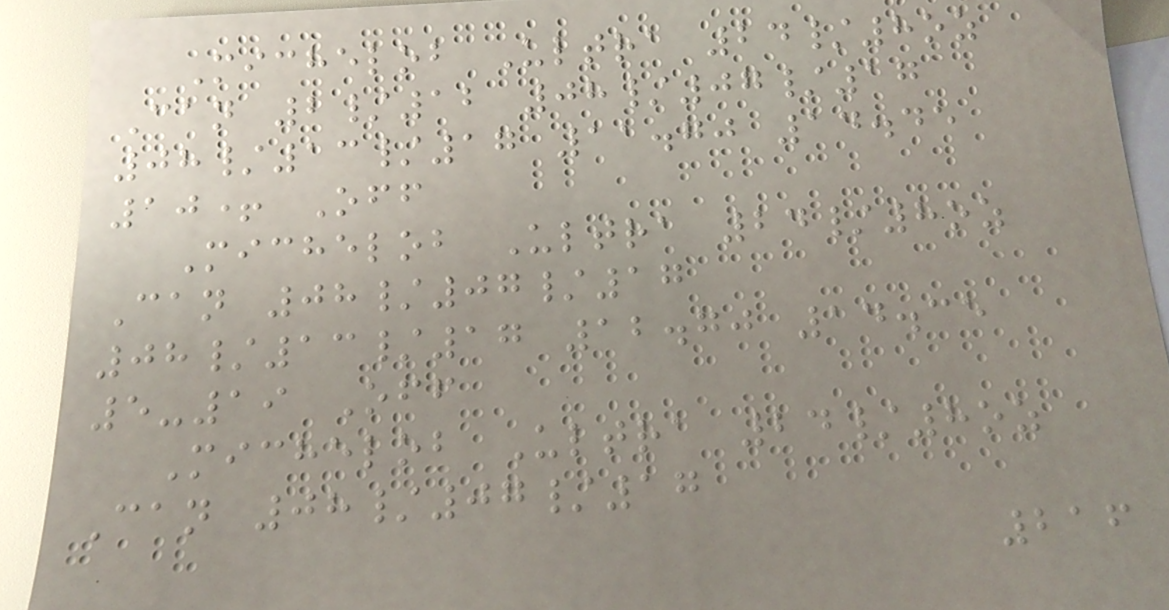Michelob Ultra 24/8oz
Can 2/12 08/07/17
08/13/17 11.70 14.45
10+ Off
Michelob Ultra 24/8oz
Can 08/07/17
08/13/17 12.70 14.35
5-19 Off
Michelob Ultra 24/8oz
Can 08/07/17
216
